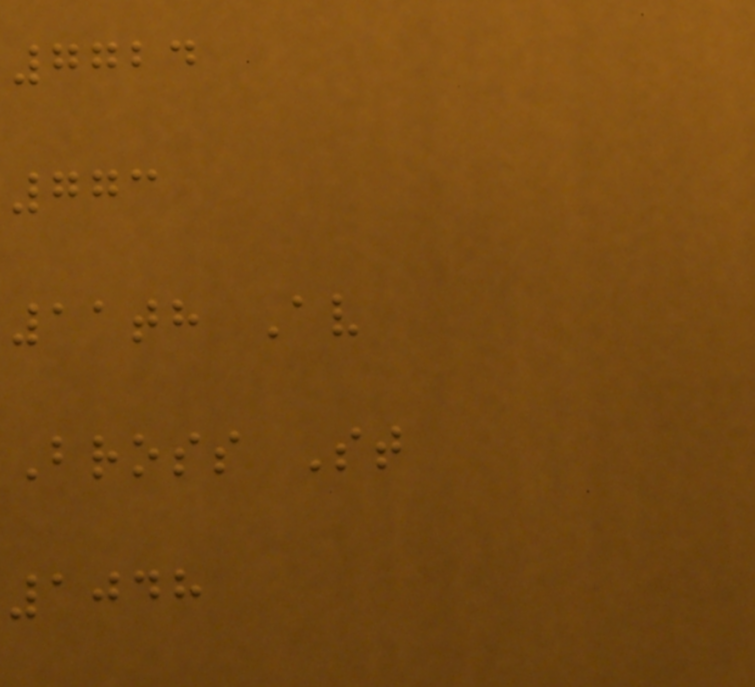7724
773
11th Av
Bross St
1048
